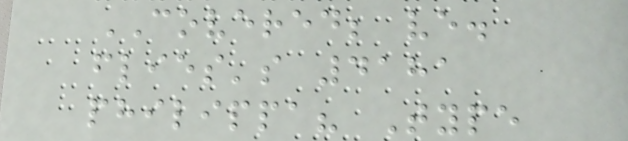COVERED; ve.
flies's 4181
philippa? Type
